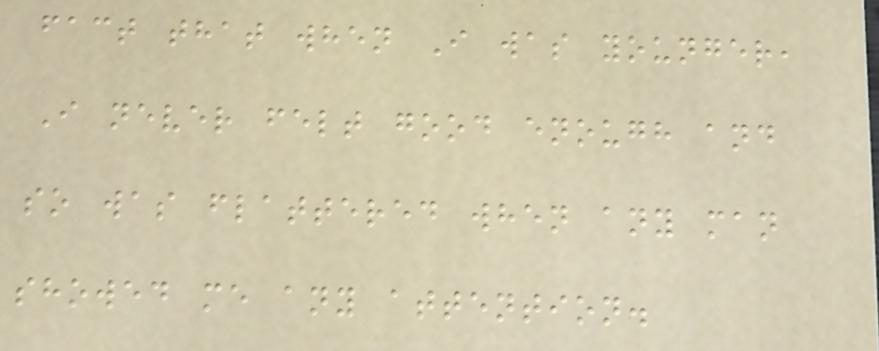fact that when I was younger,
I never felt good enough and
so was flattered when any man
showed me any attention.
